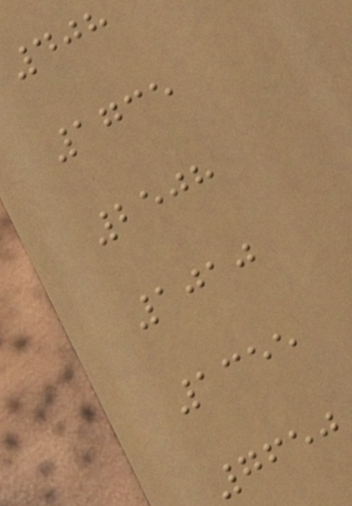408
1735
2508
1010
1355
7650
